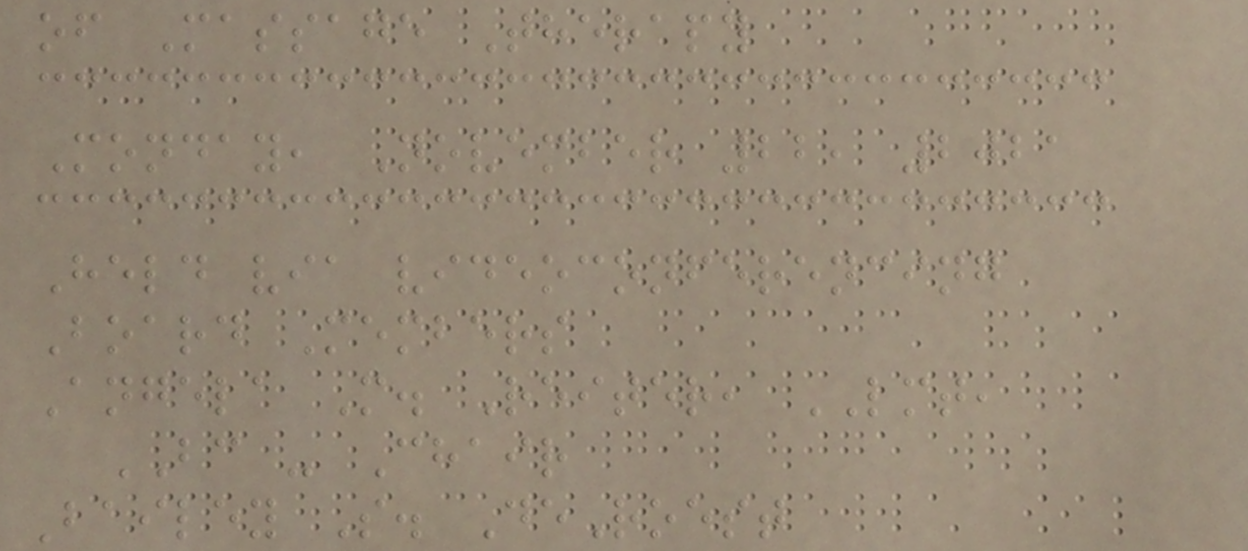of Massage Therapy
Monday, November 22, 2021
Held via videoconferencing
Board Members
Angela M. Reiter, LMT,
BC - Chair
Bailey S. DeRoest
